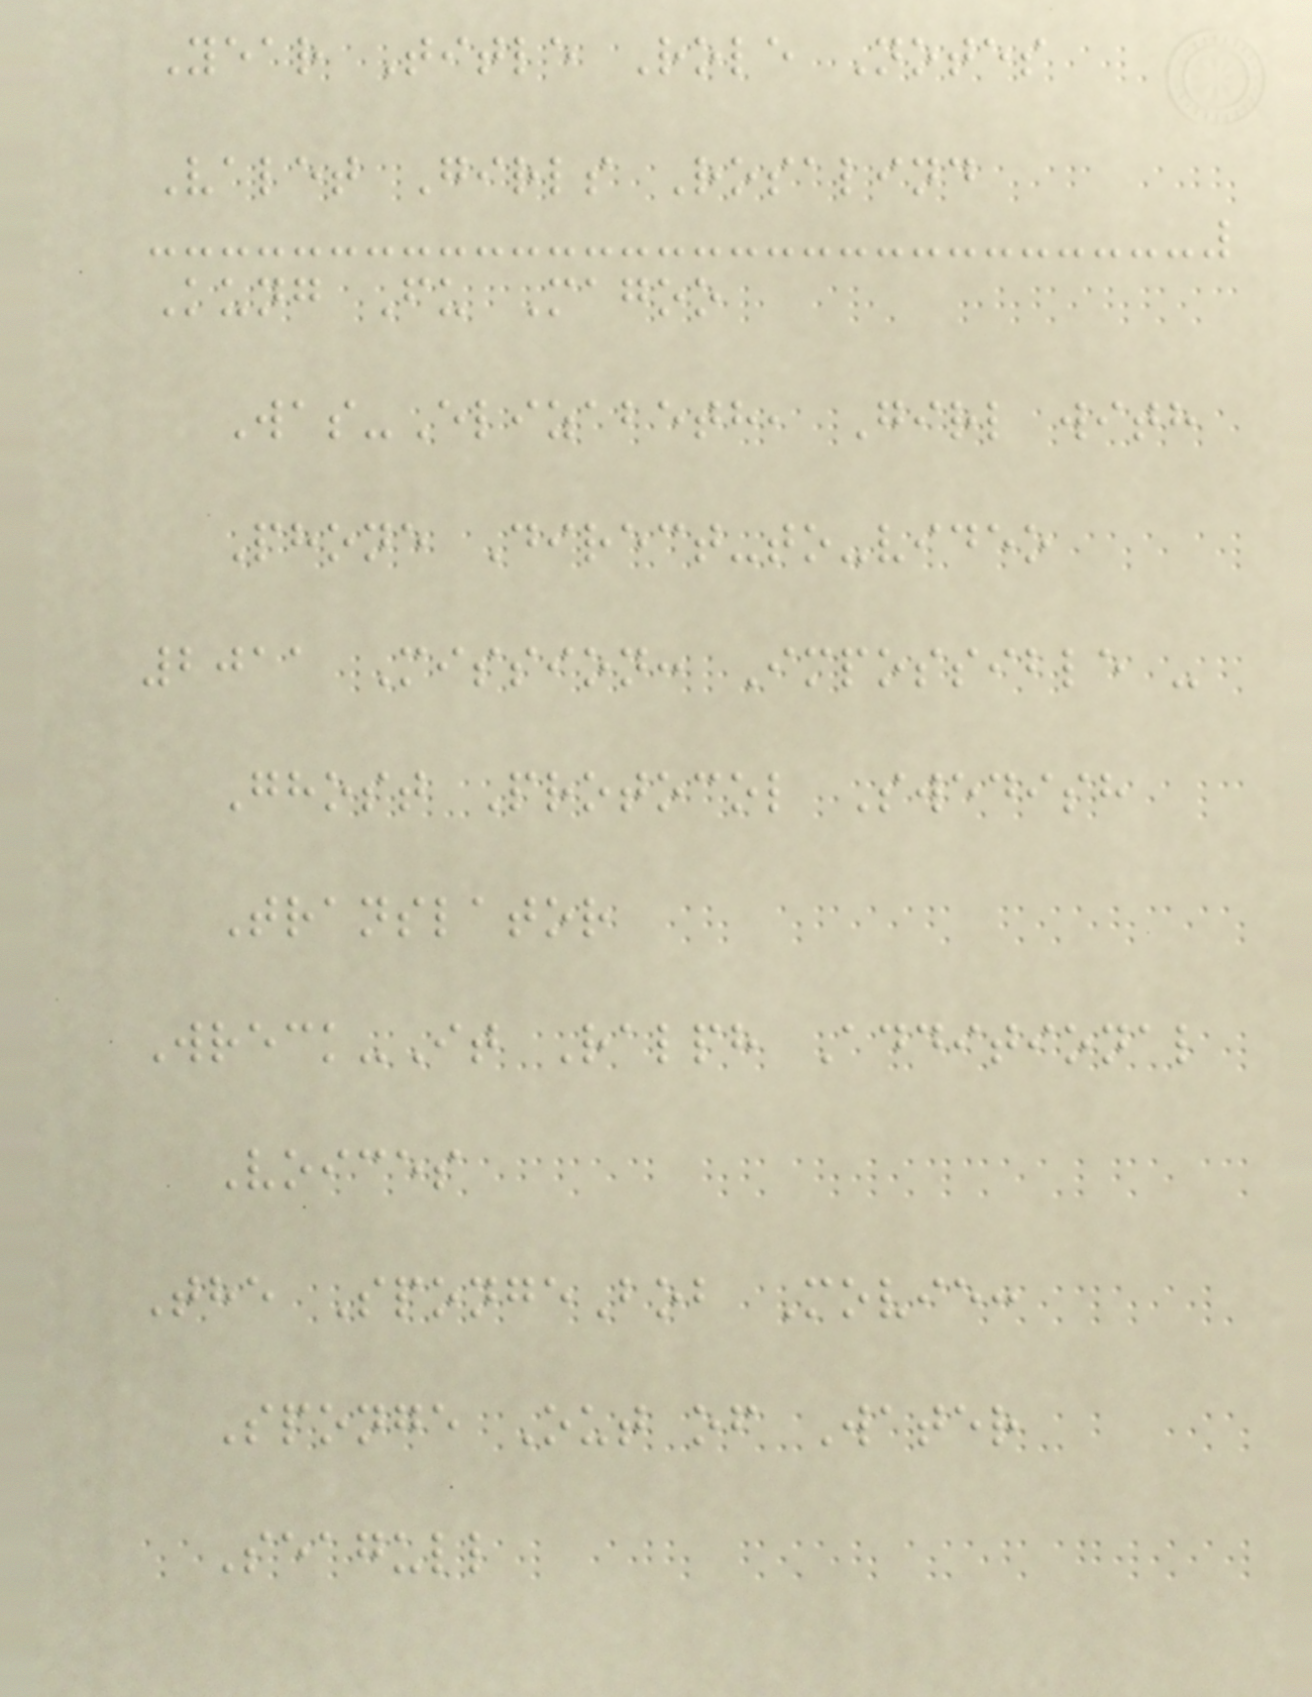Year Title Role Notes
Valet Girls Rosalind
Kung Fu Magoo
Was-Elizabeth, Girl with
Phone Direct-to-video
2011 Mission: Impossible -
Ghost Protocol Swedish
Translator
Wreck-It Ralph Additional
Voices
The SpongeBob Movie:
Sponge Out of Water
Seagull
